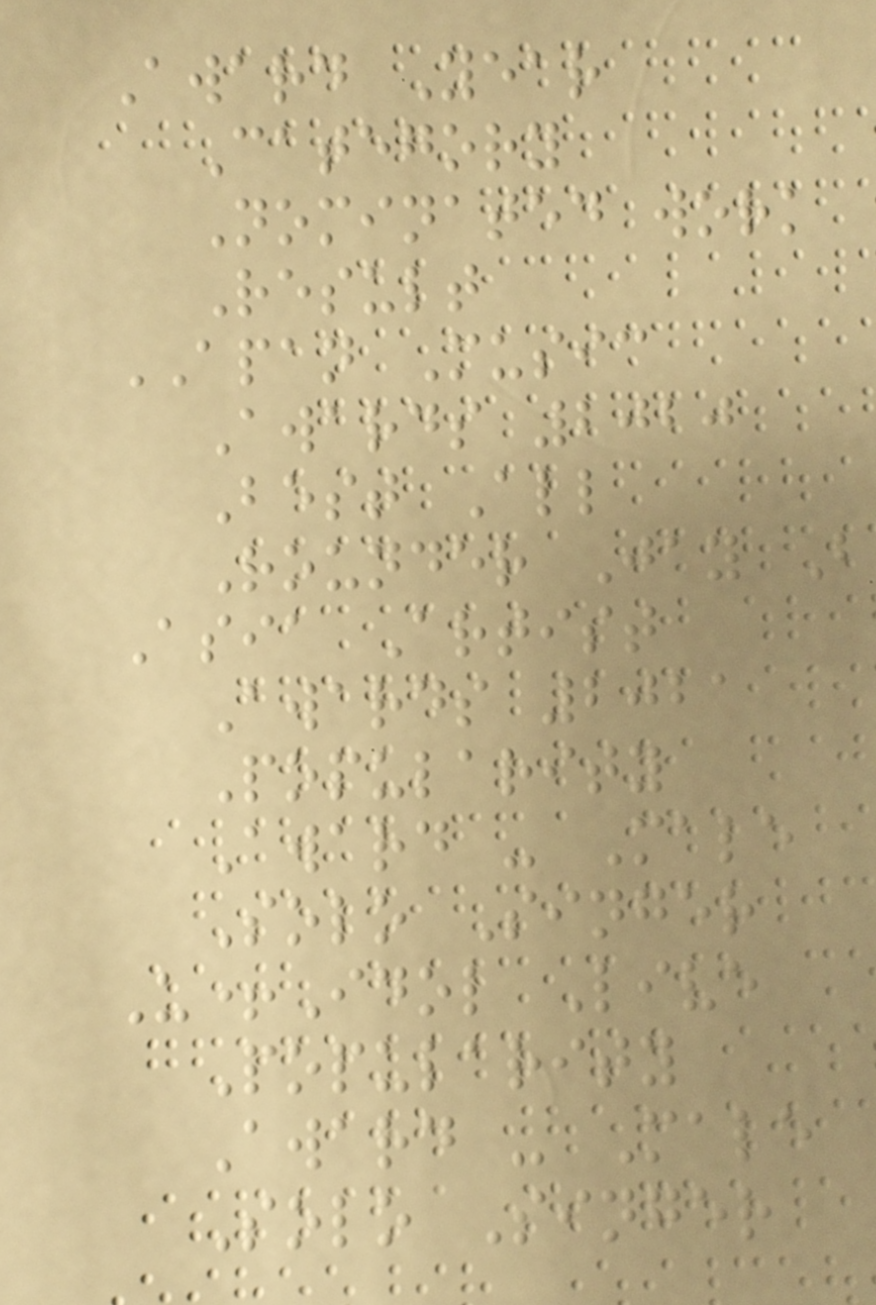Award Year
Category
Nominated work
Result
APAN Music
Awards 2020
Best All
Rounder Jay B
Asia Artist
Awards 2021
Popularity
Award - Male
Solo Singer
U+Idol Live
Popularity
Award - Male
Solo Singer
